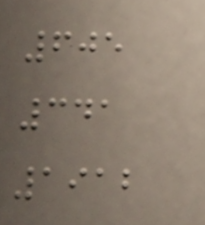605
341
1912
